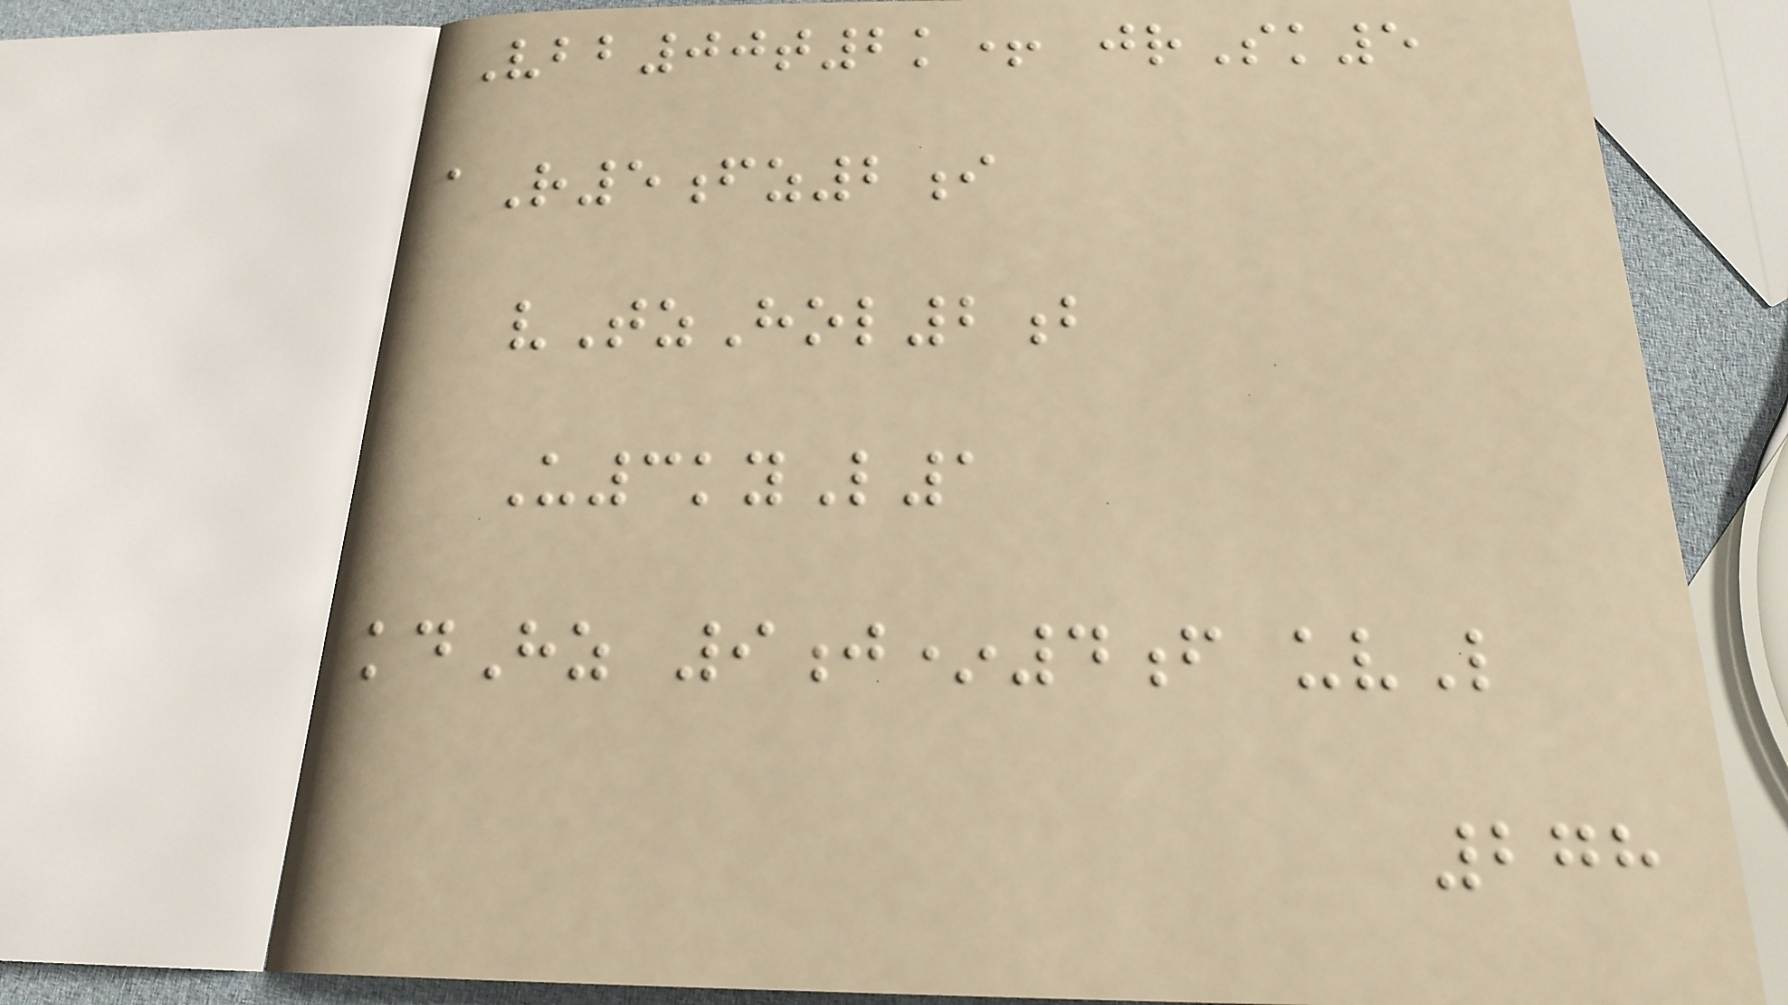Vbb00t2k+ jrSk5
aR5fz2i
vTzHol2b
U3kyL1
kdHz 9j*4f uvL
278
